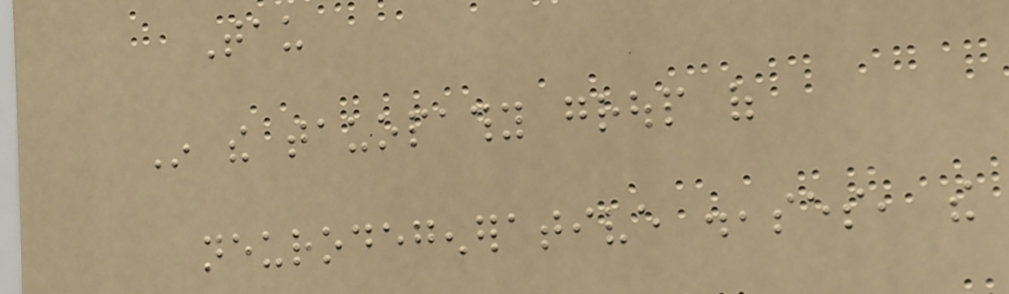Tau
In the tauopathy group of
neurodegenerative diseases, the
